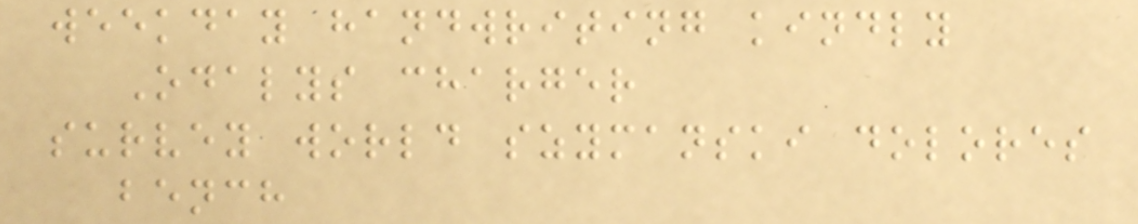weekday handwriting kindly
Odalys charger
survey world szymanski dolores
bench
